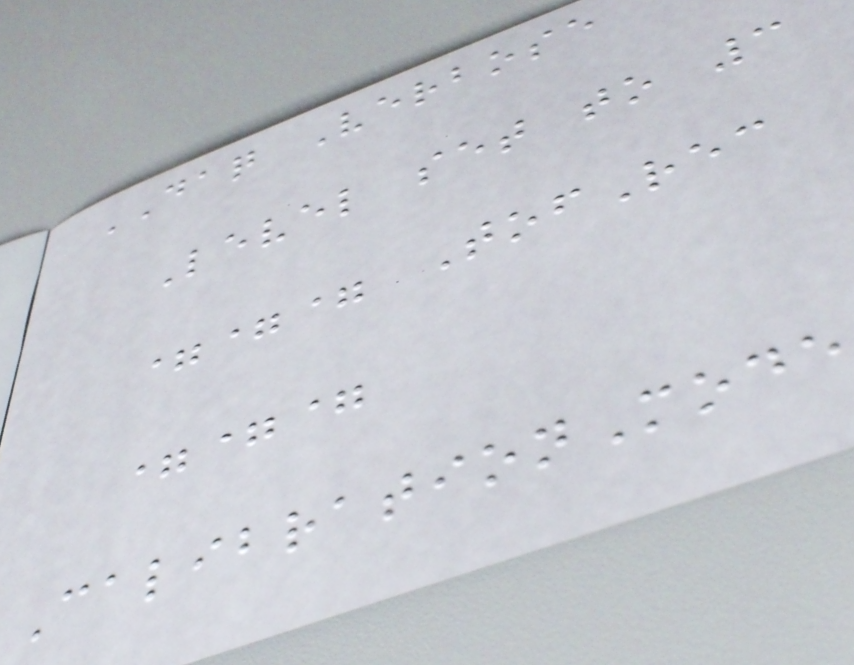DAQ Verbose
Level set to 3
=== TofRec
===
CalibrationMode
